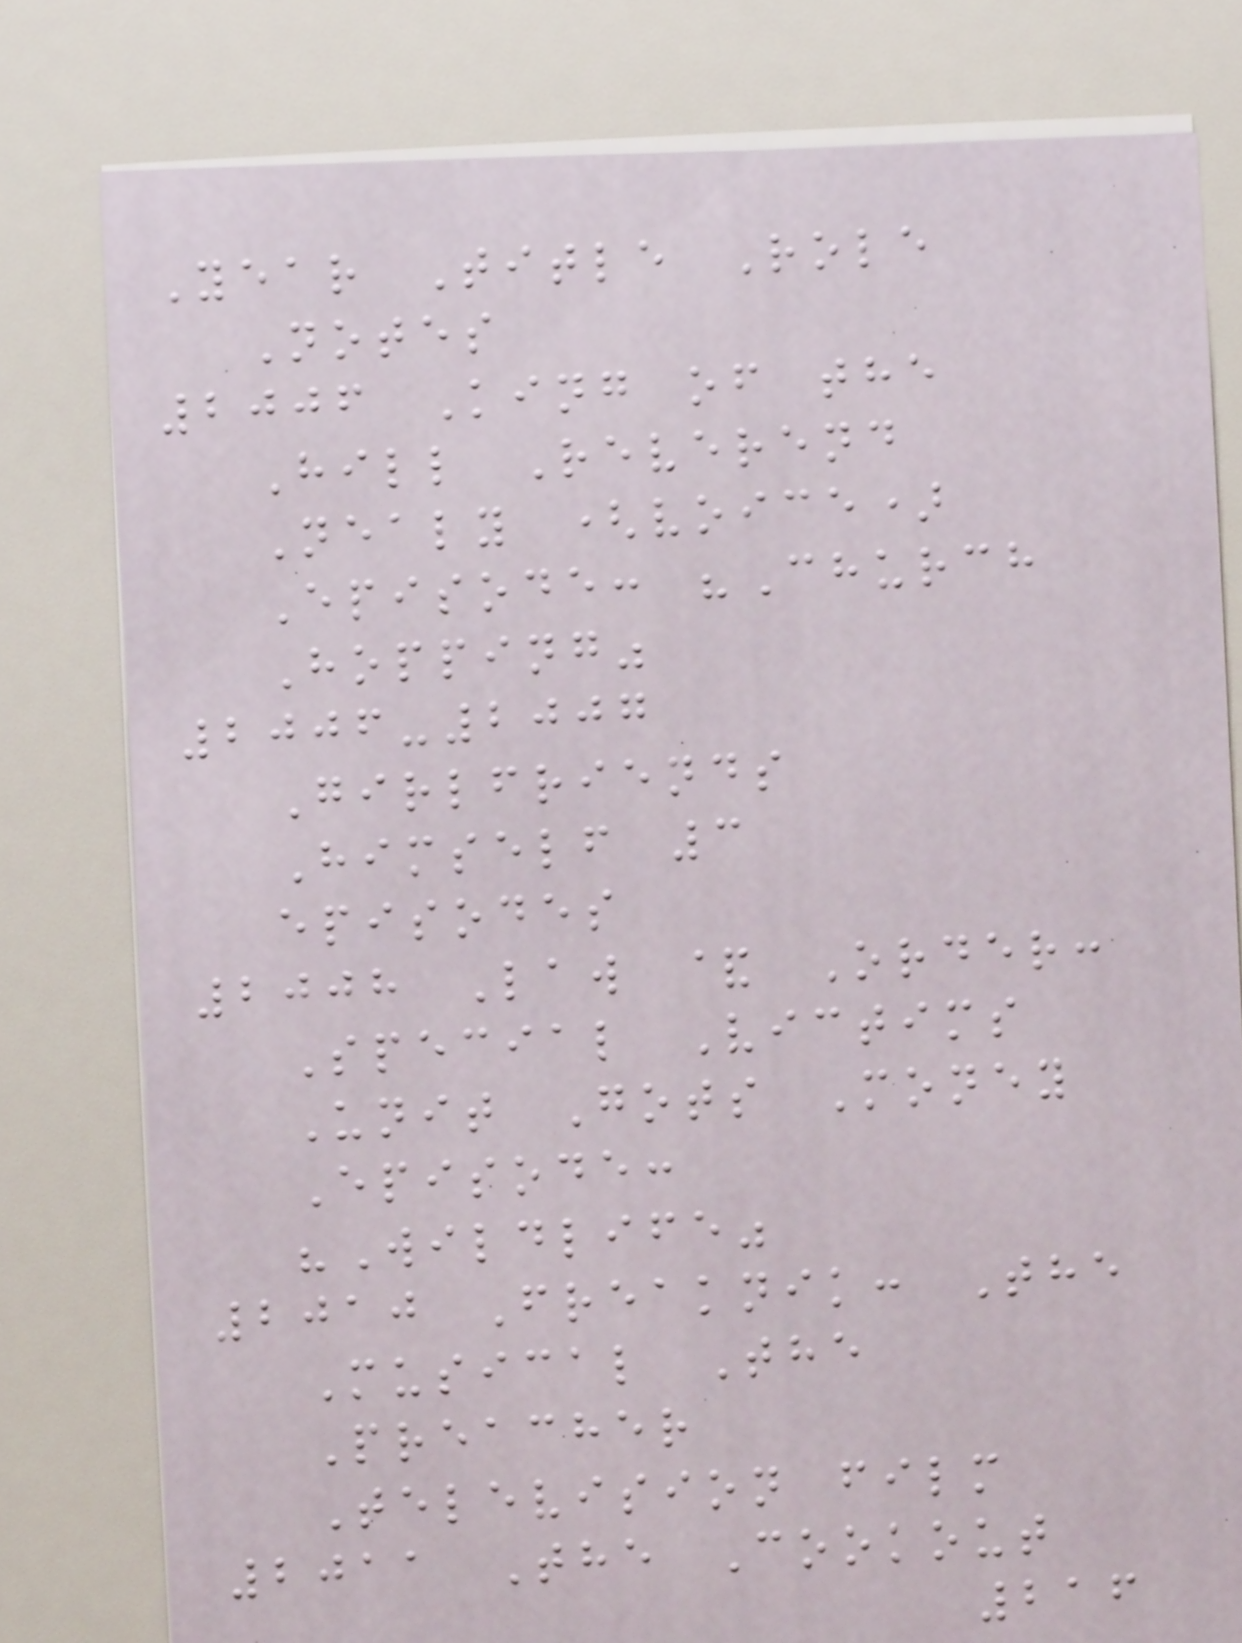Year Title Role
Notes
2006 King of the
Hill Reverend
Nealy (voice)
Episode: "Church
Hopping"
2006-2007
Girlfriends
Himself 3
episodes
2008 Law & Order:
Special Victims
Unit Gots Money
Episode:
"Wildlife"
2010 Freaknik: The
Musical The
Preacher
Television film
2011 The Cookout
216
